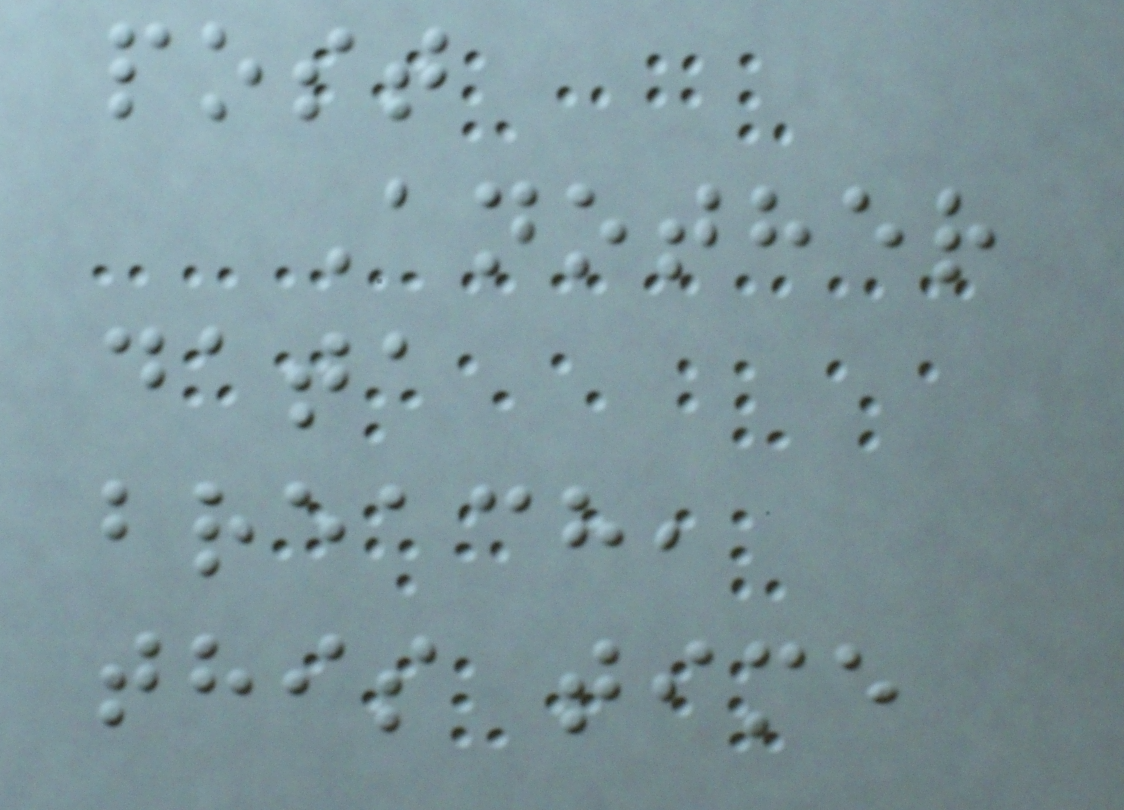post
Another
data
breach,
this time
